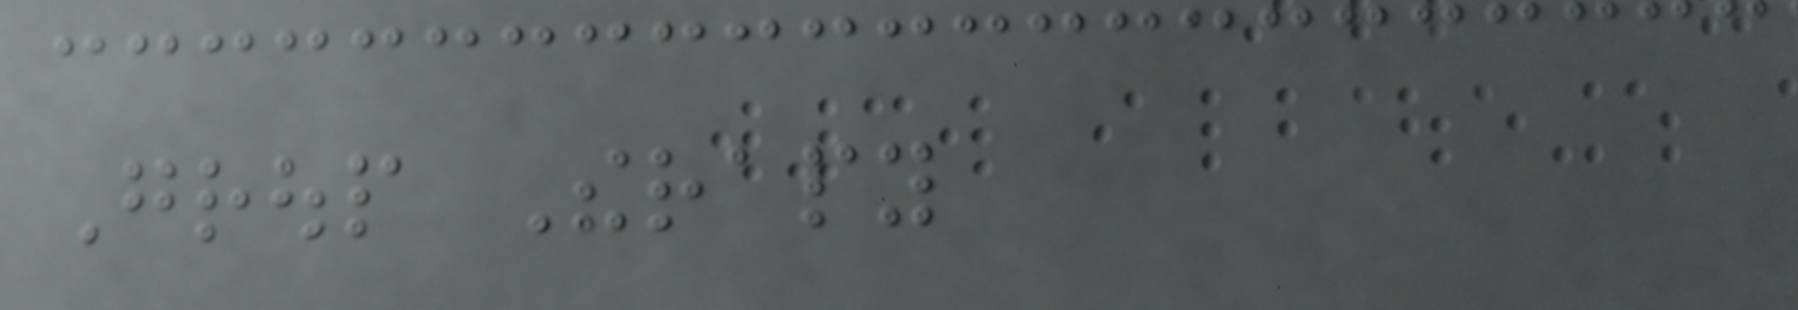Group Therapy
